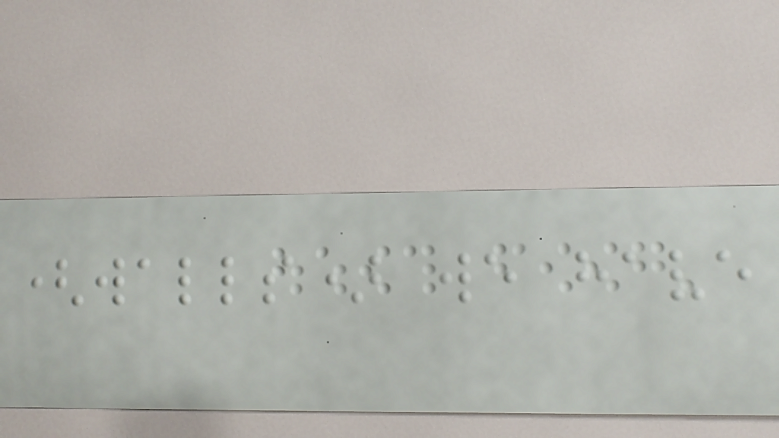(walls) we have
